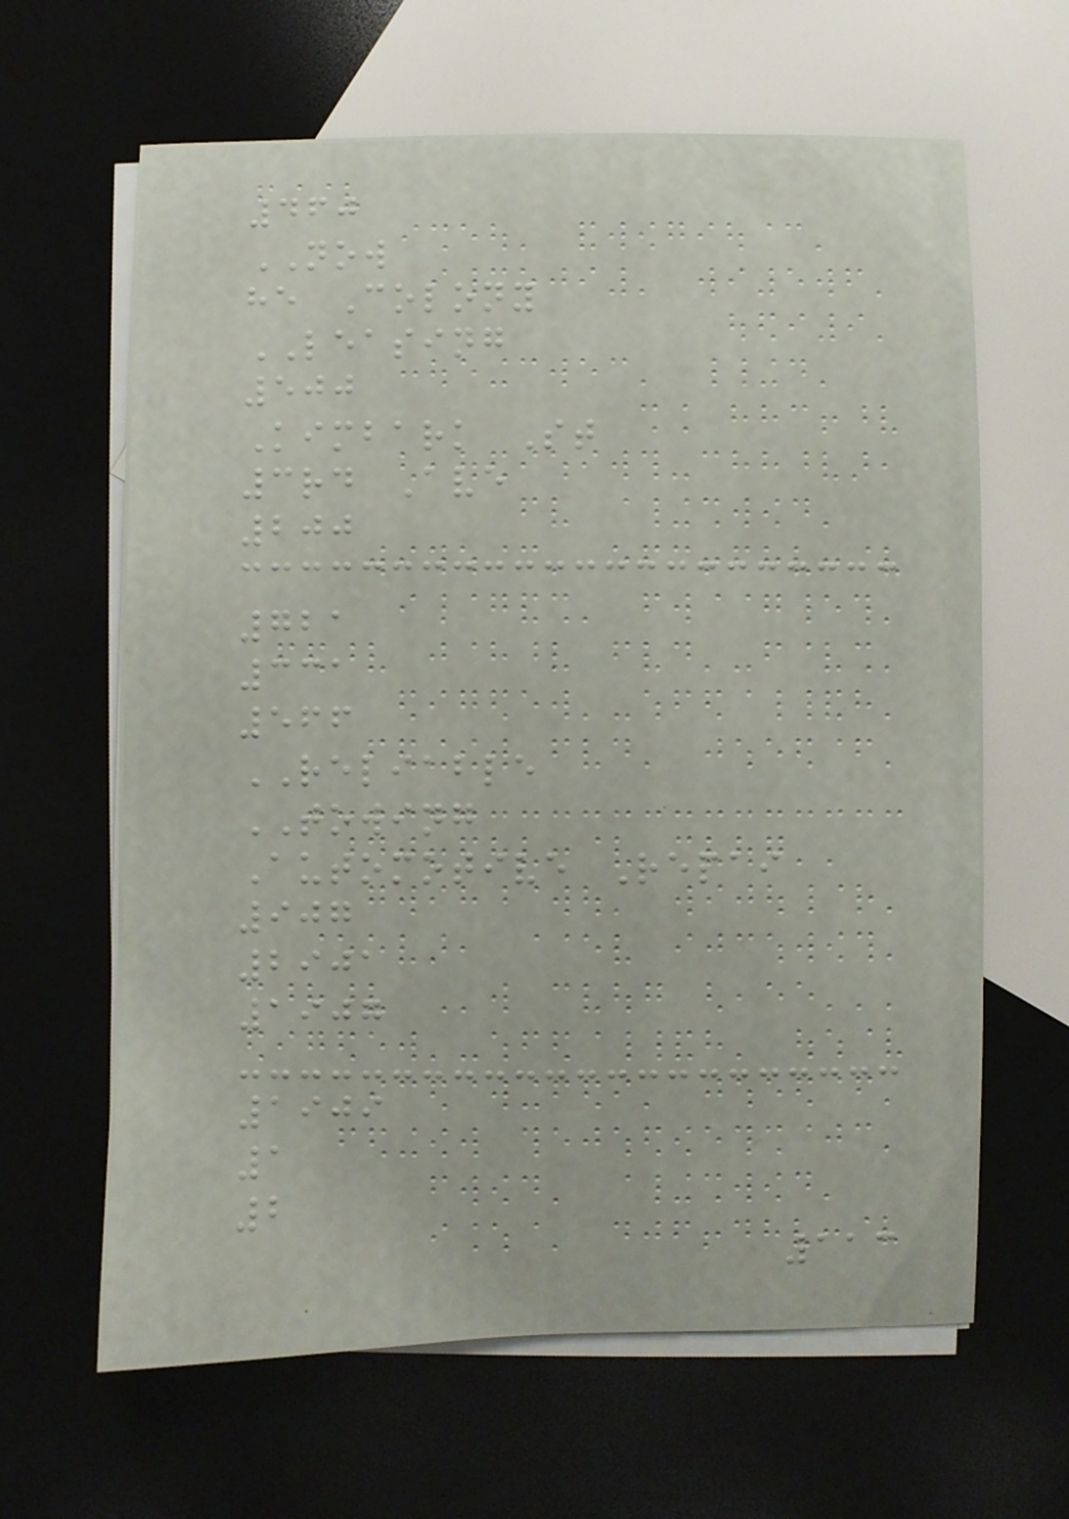460
NOW
he Colony
LEASING
500
Kimbark St
3rd Ave
200
721
331
566
RELIABLE
TOWING
Automotive Repai
907
2901
1907
1909
1
2
113
